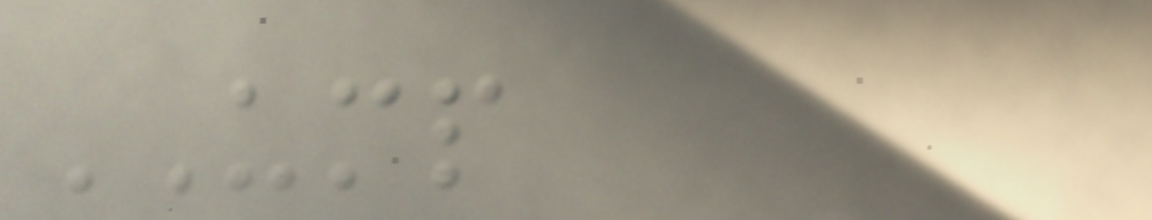UMP
